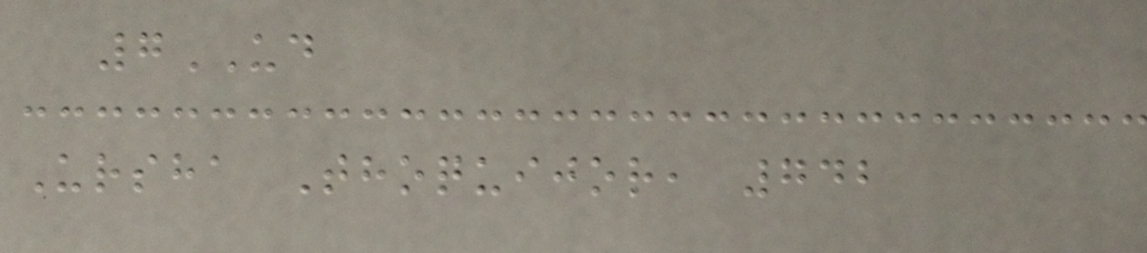7UD
Ursha Thoquijor, 742
